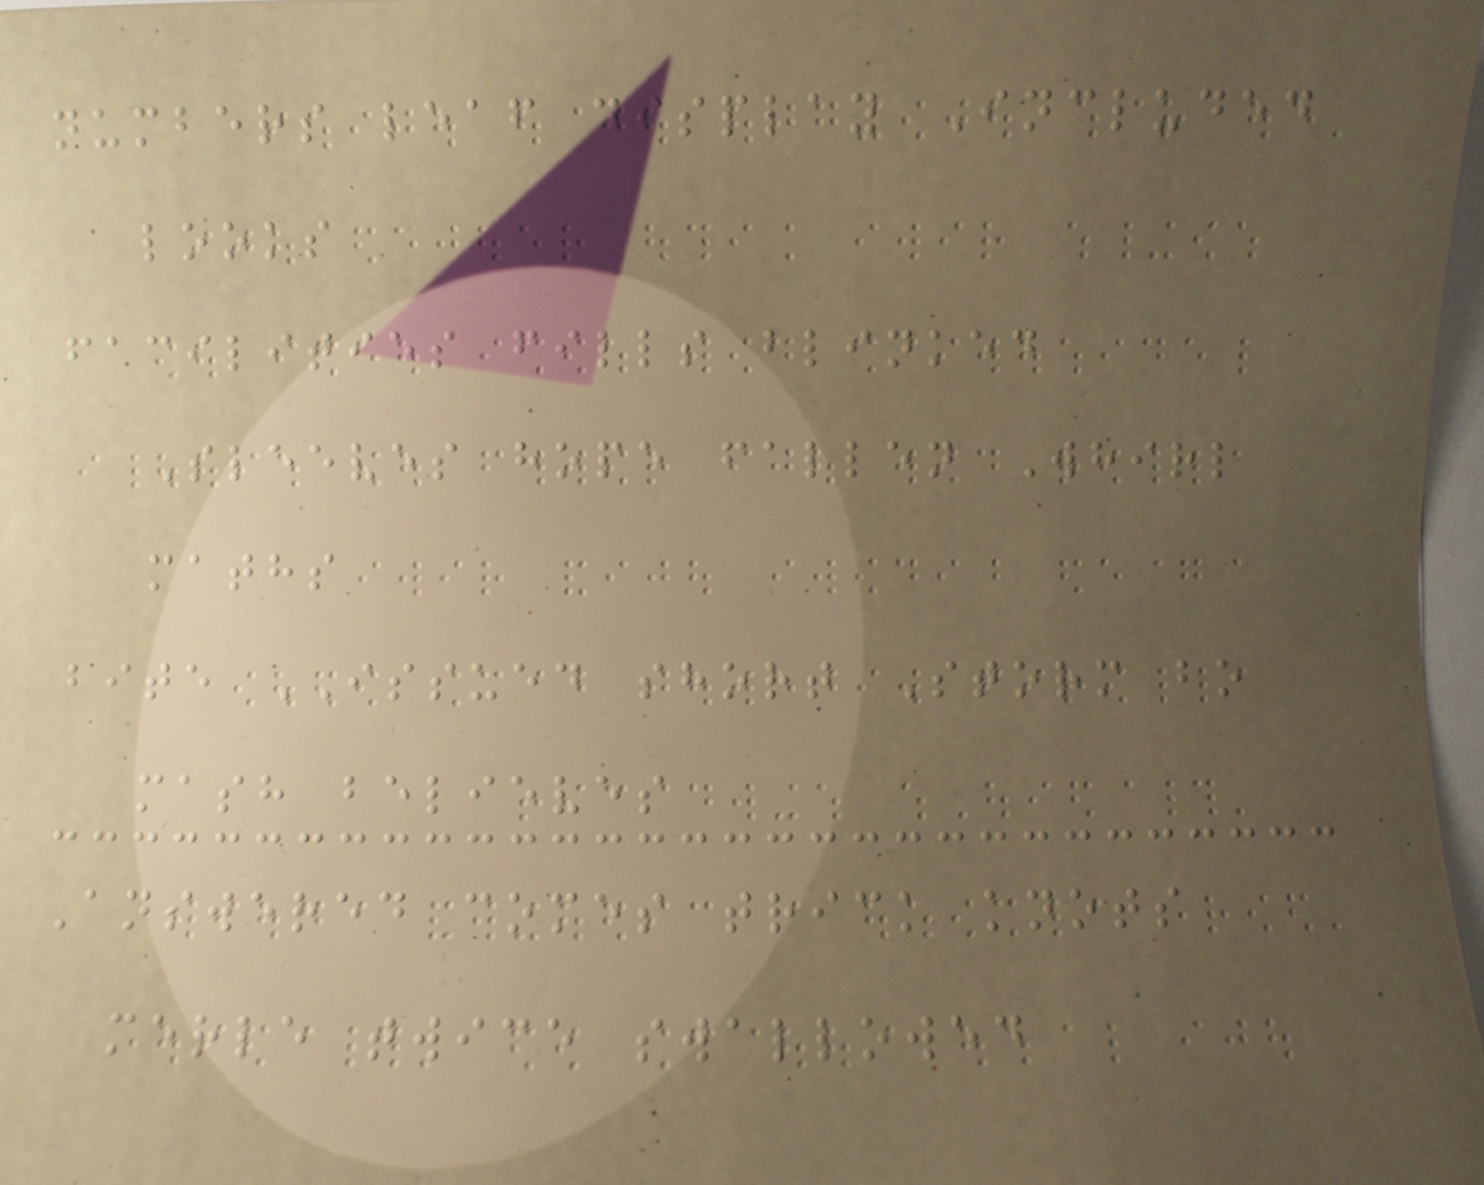numbers leaf display Included
looks
facilities fills blinked
Sleeves hope fallen Whirl
maths
bite ISSUED short Storm bo
mash believes
Answered comes trick knots
merle twice swallowed
